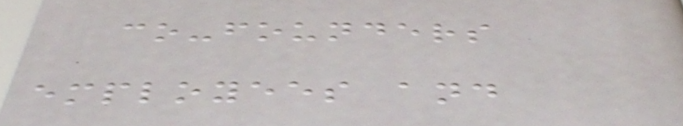co-founders
employees and
